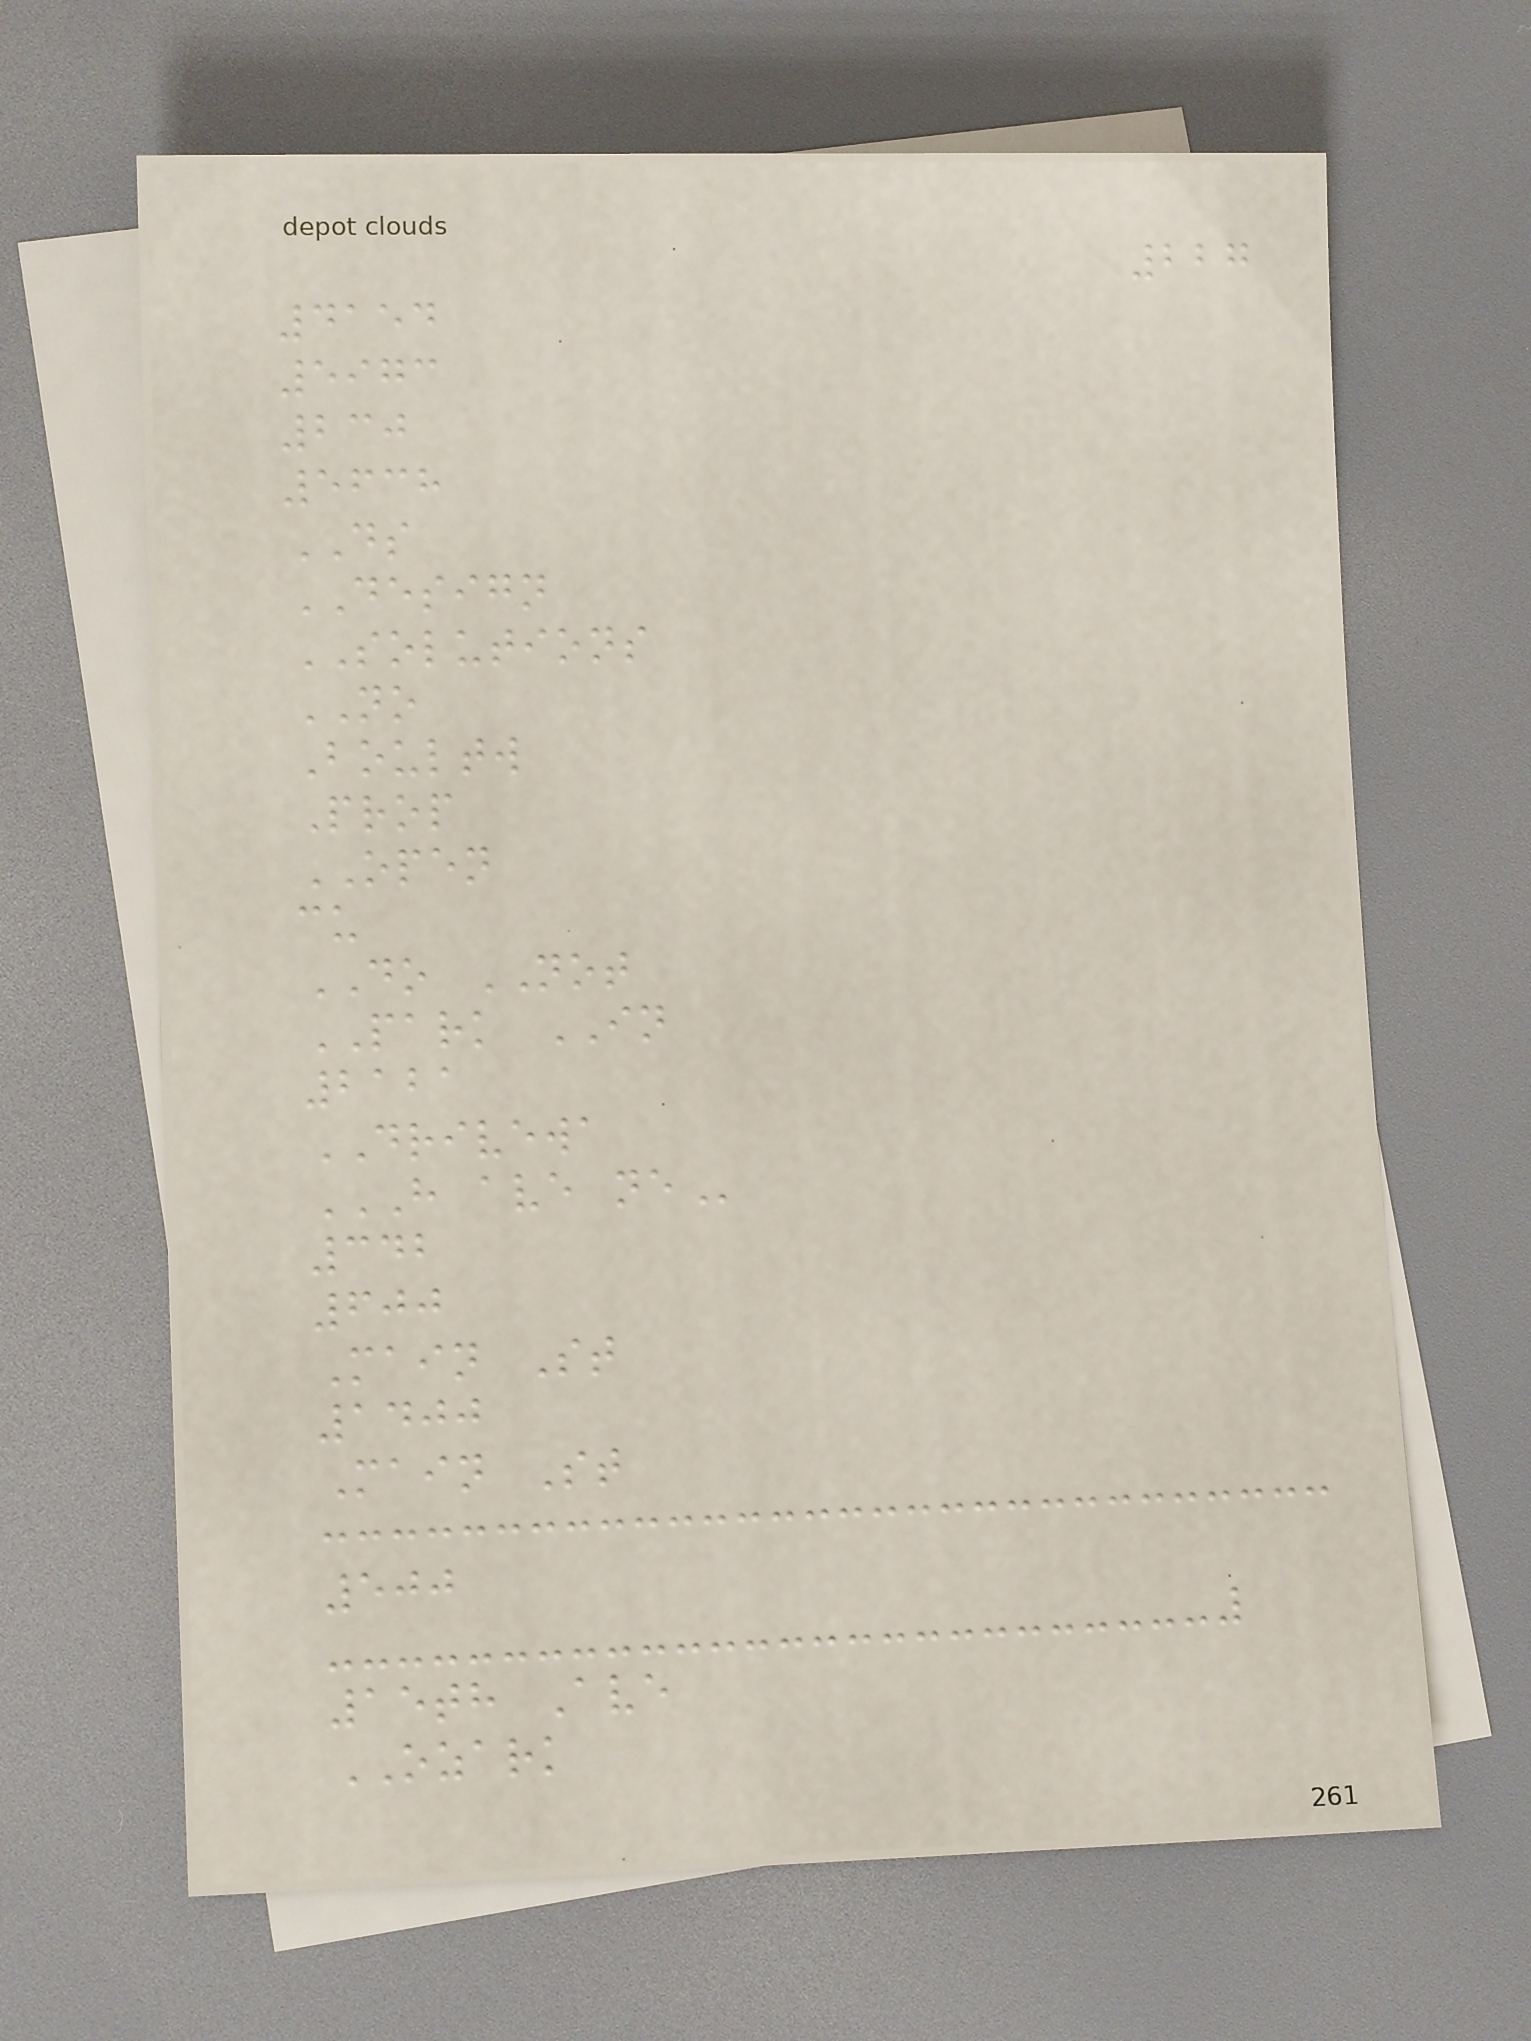227
4154
5973
230
5638
DS
DESIGN
SOLUTIONS
NO
Boultw
Prop
OPEN
cu
DO NOT
PARK IN
2121
DRIVEWA
H AVE NE
342
600
Main St
1400
Main St
500
15th Ave
OZARK
